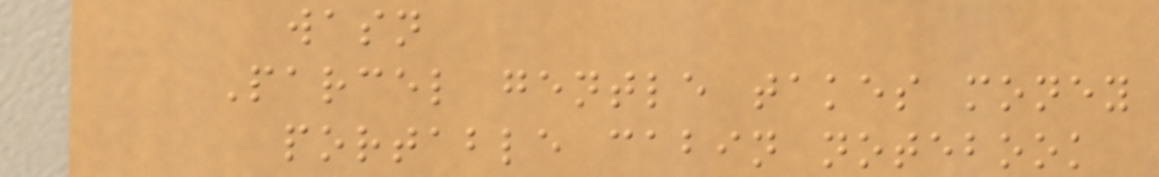wasn
Parcel gentle takes money
portable cabin notebook
